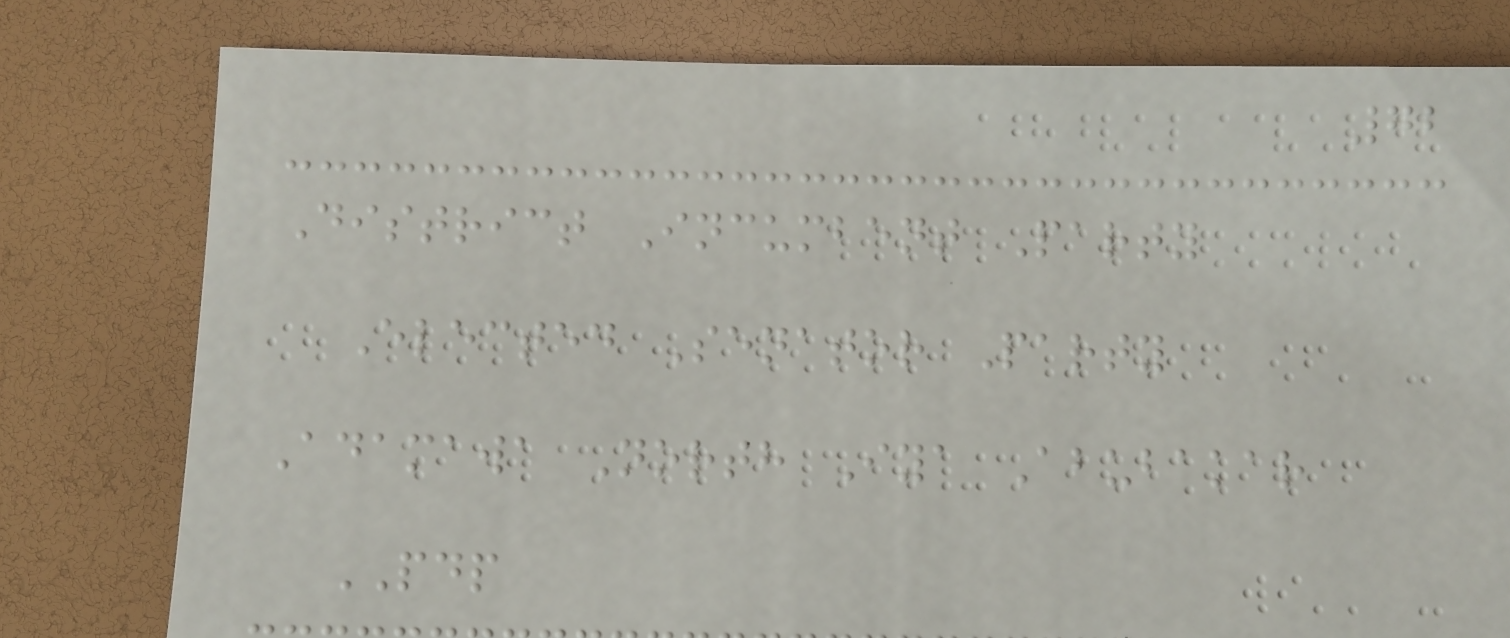72
District Incumbent Party
Elected Senator Party
Adamawa North Iya Abubakar
PDP
